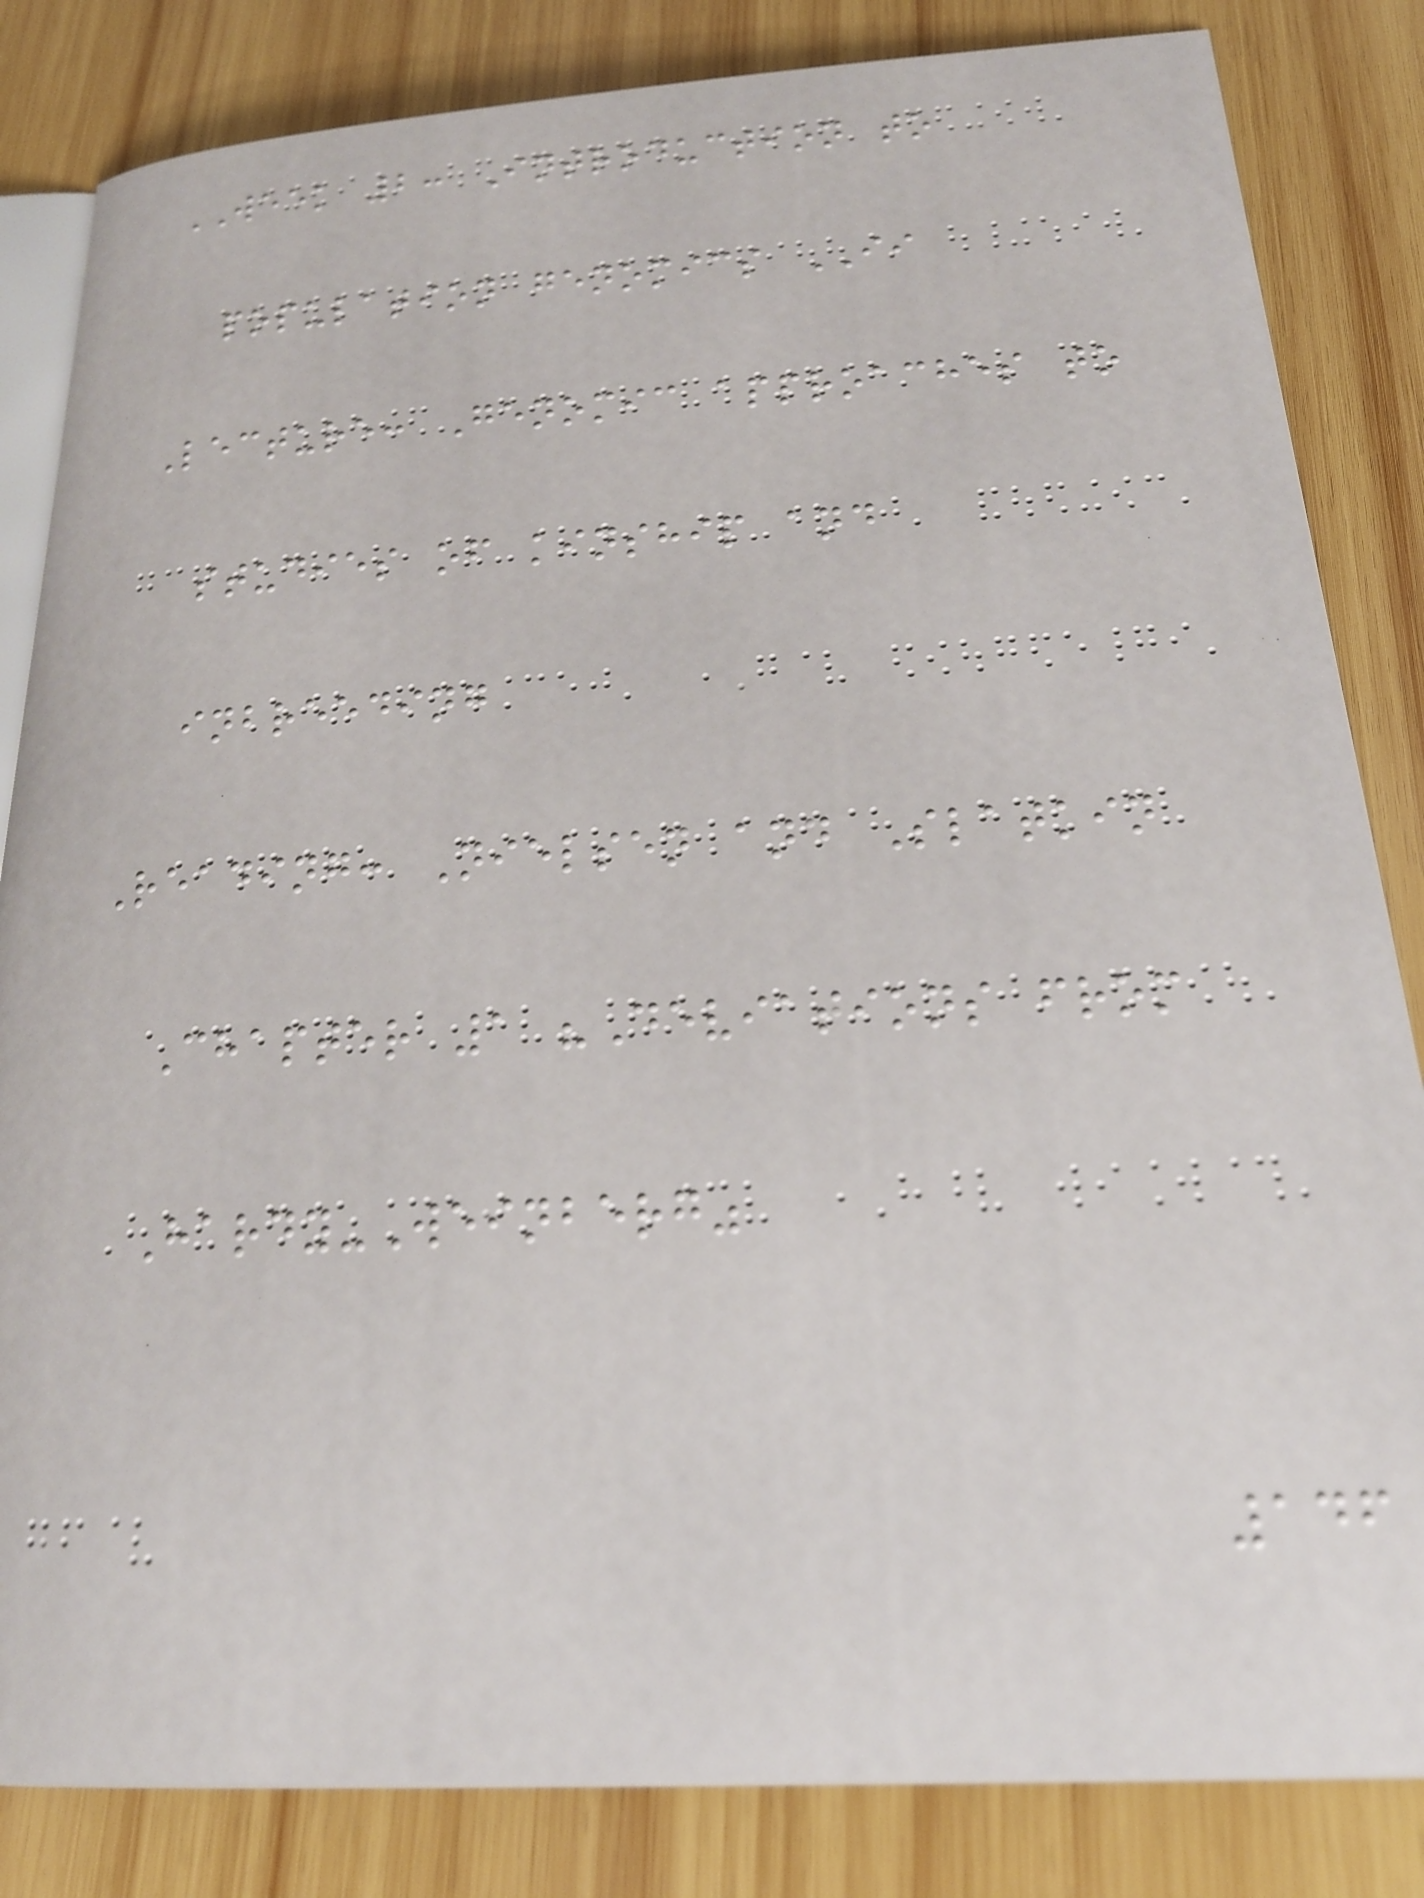WEEK 2: Introduction to
population genomics II
Lecture: Genomic approaches to
studies of kinship and
inbreeding
Reading: Nielsen and Slatkin
Chapter 1 "Deviations from
Hardy-Weinberg"
146
